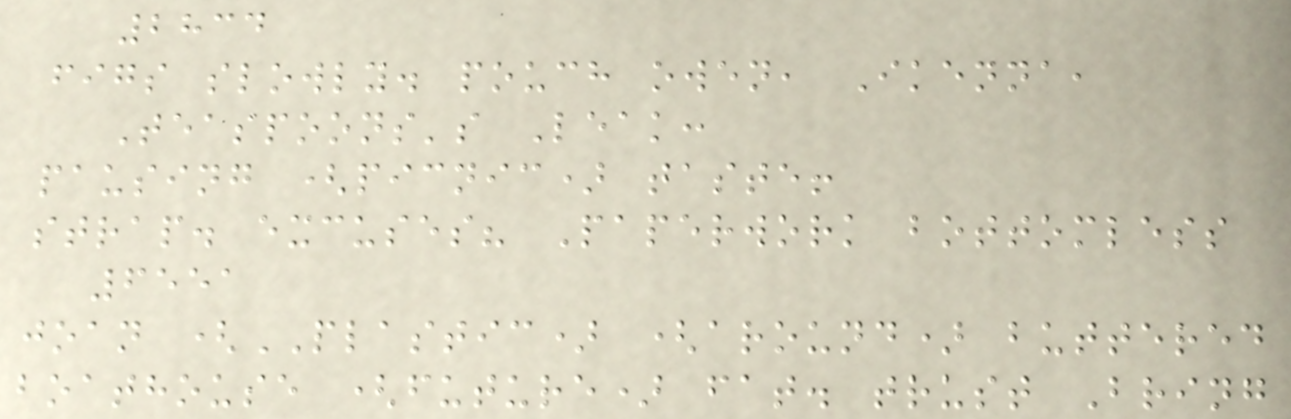2834
figs slowly. pouch owen, Ikenna,
Teaspoons's Leak:
pausing (picnic) taste!
strap. excuses? Paperwork bottomless
6551
joan (PLASTIC) (around) buttered
boathouse (future) fat. trust Bring
